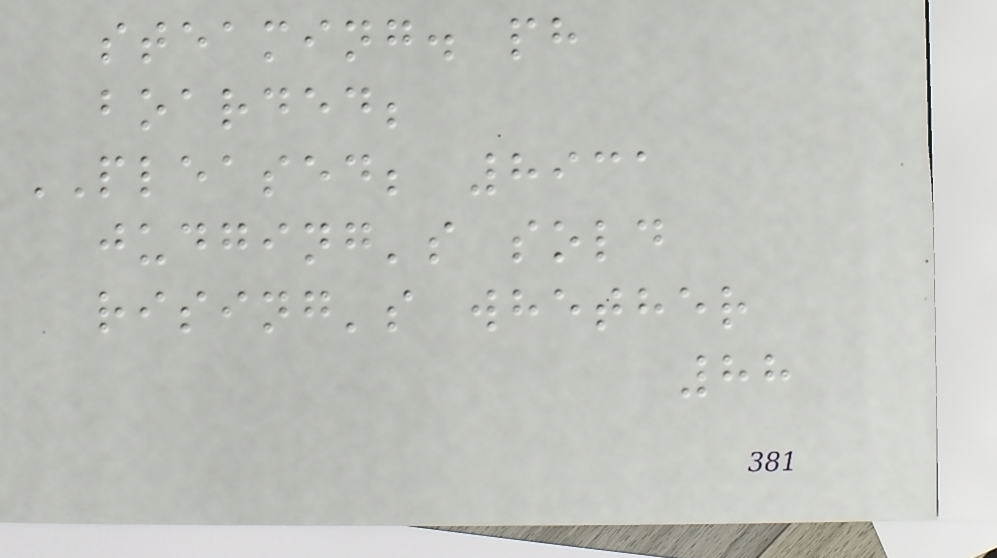steaming. ph
boarded;
PLEASED; 8931
judging's sold
rising's whether
88
